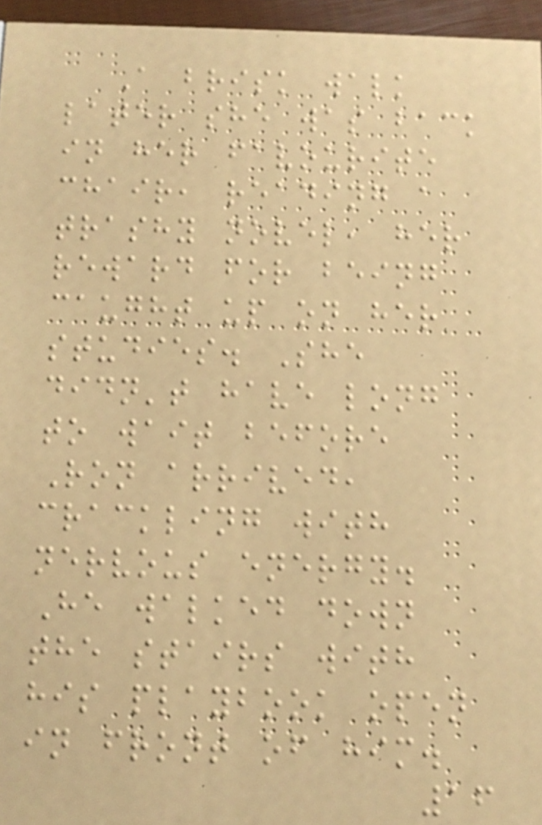A brisk walk
later she was back
in her favourite
chair, reading a
trashy novel, her
reward for being
caught up on her
studies. She
didn't have long
to wait before
Ron arrived,
crackling with
nervous energy.
He walked down
the stairs with
his playbook open
in front of him.
16
